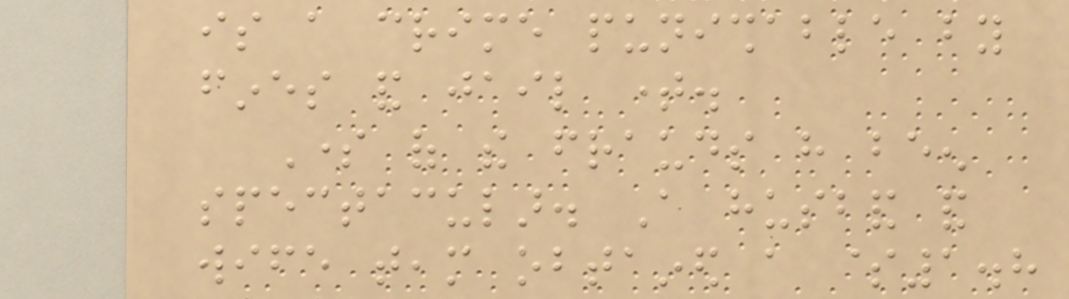is a crime punishable by
fines and jail time.
Some of the frauds have been
spectacular. A husband and
wife team obtained a $1.8
